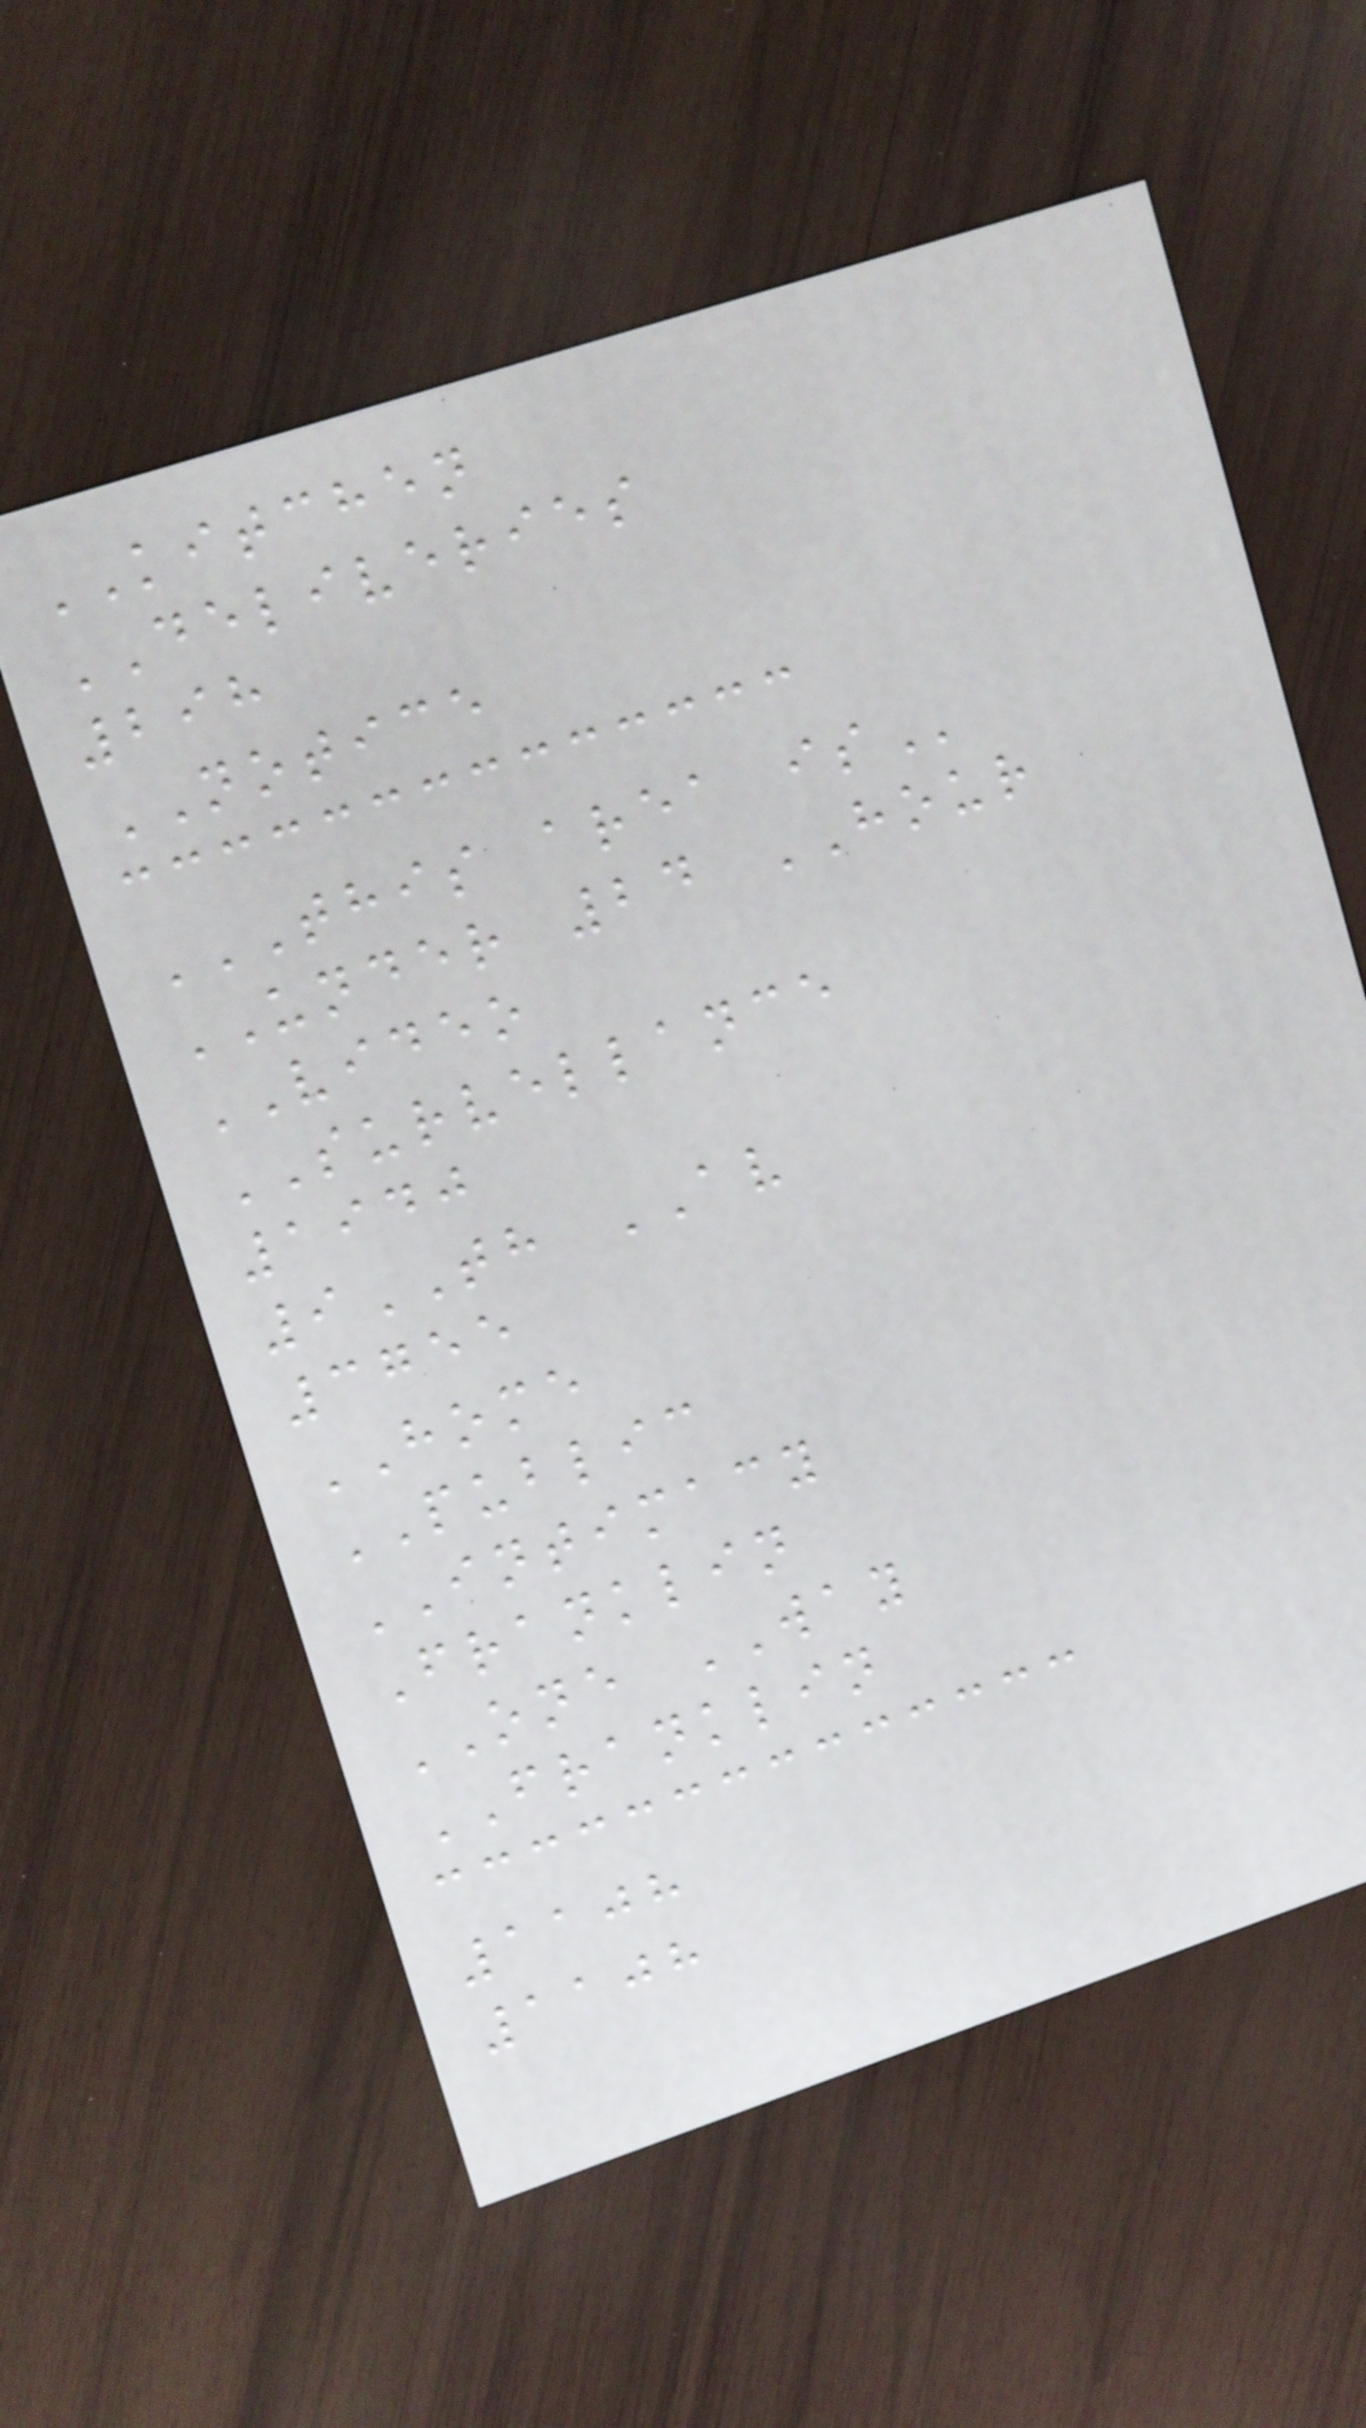KITCHEN
DELIVERIES
298
NOTICE
THIS AREA IS
UNDER 24 HOUR
VIDEO
SURVELLANCE
1940
9TH AV
3755
HOME
PUBLIC
INTIMACY
Franklin
ONE WAY
FRANKLIN
1108
1108
